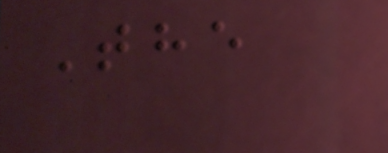The
